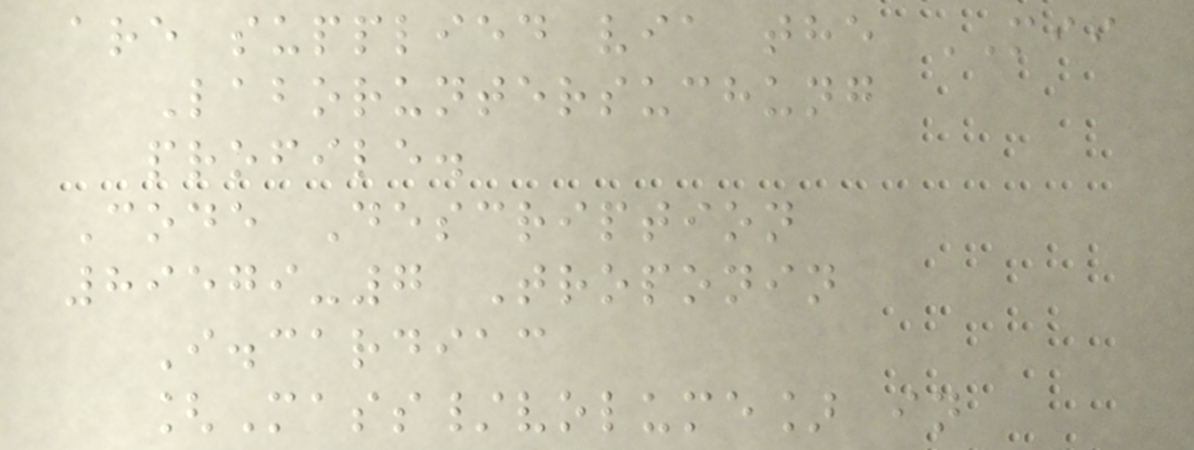are supplied via the MII
Laboruntersuchung
profile.
Code Description
89579-7 Troponin
I.cardiac
[Mass/volume] in
